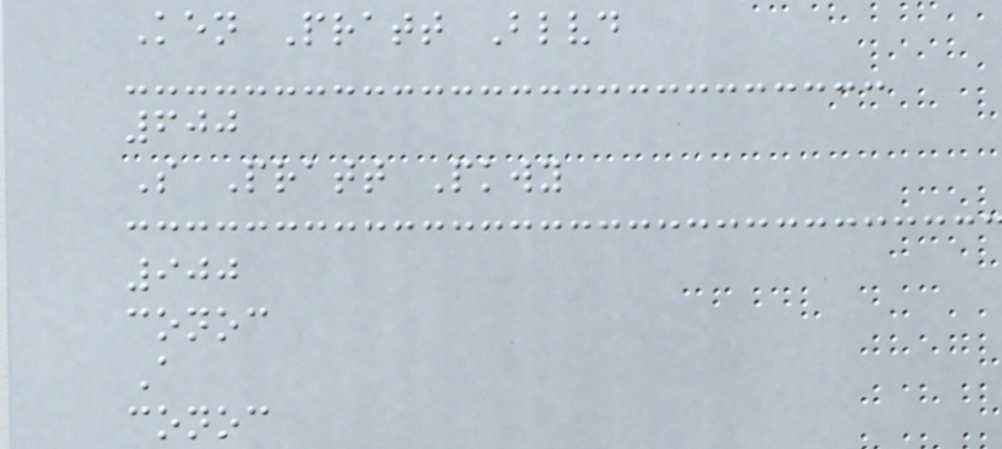Ken Pratt Blvd
600
S Pratt Pkwy
900
conoc
A
conoc
